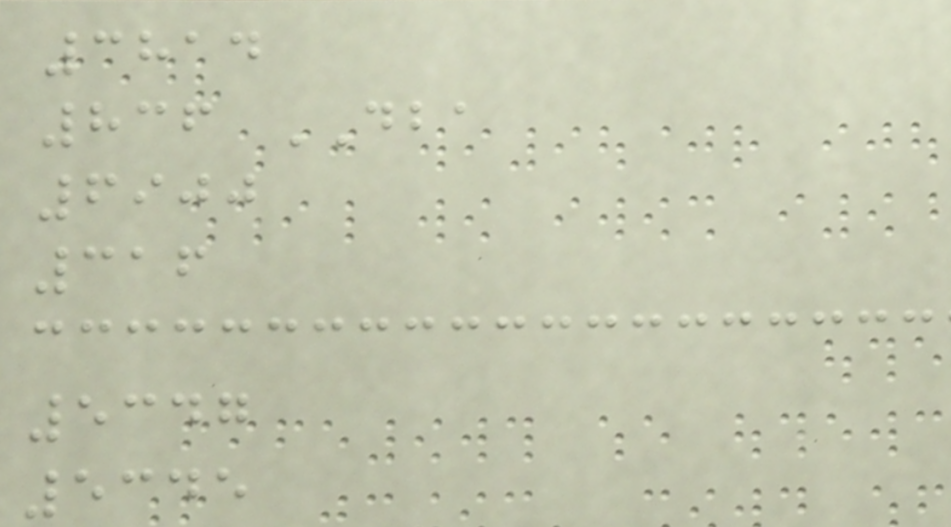3814
836 DBA
6900
316
5347
5345
